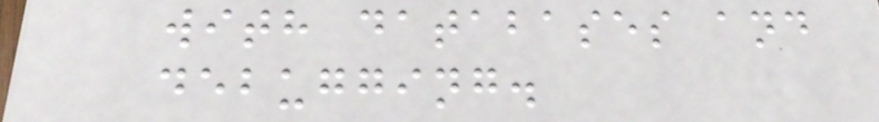with databases and
debugging.
